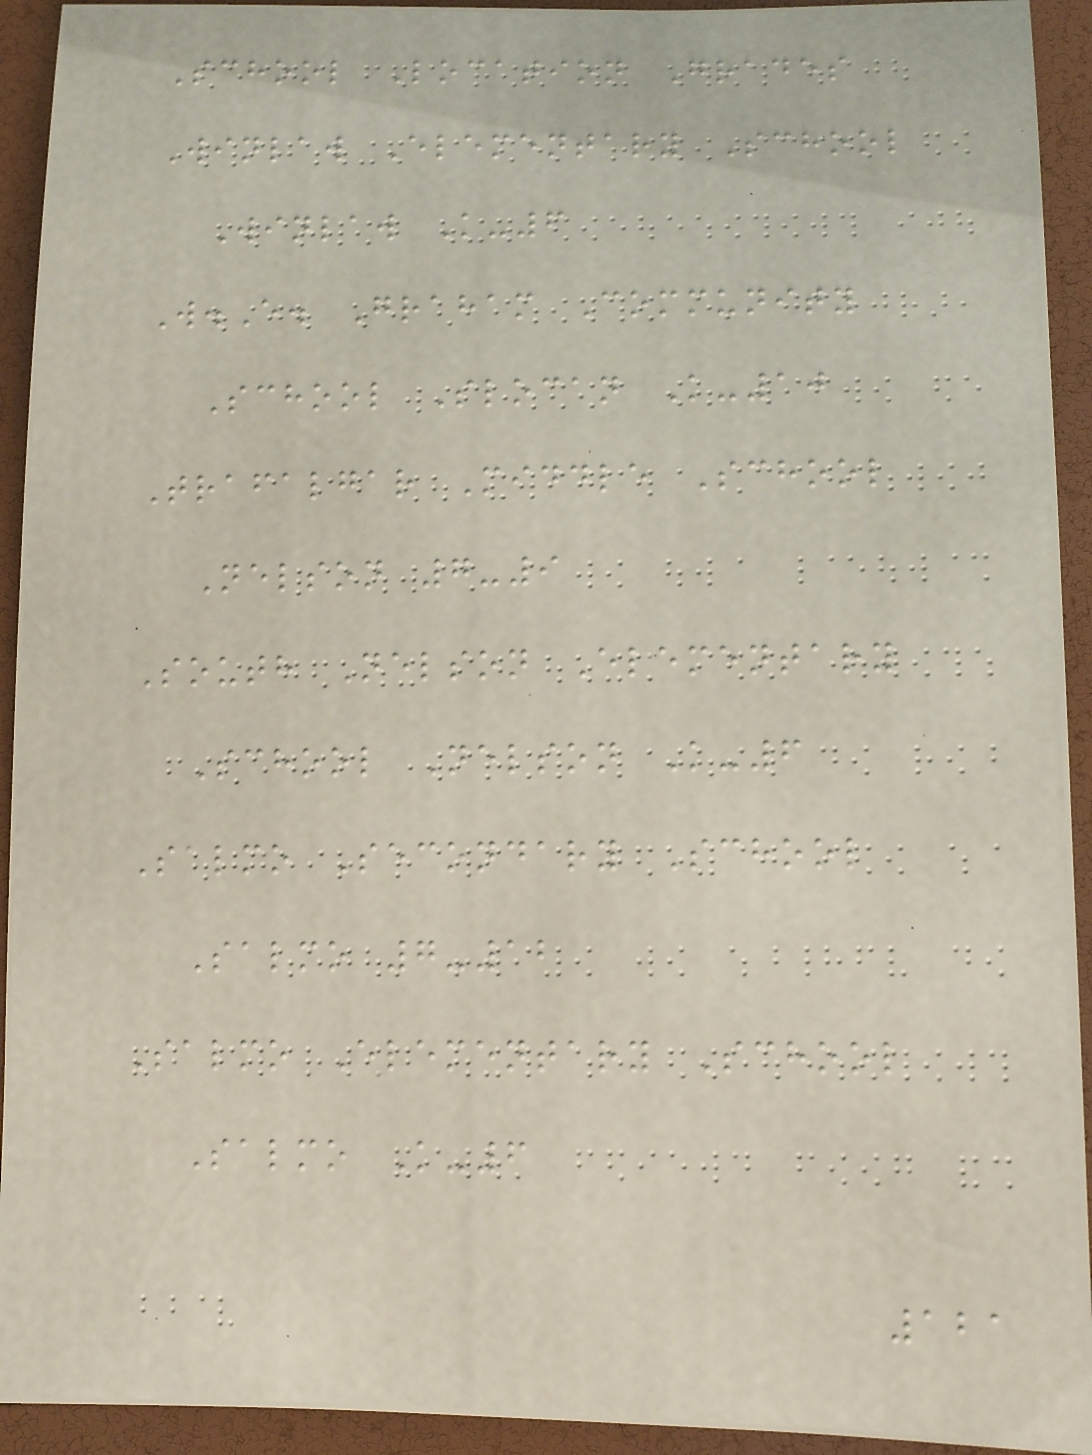School Location Grades
Winlaw Elementary School
Winlaw K-6
W.E. Graham Community
School Slocan K-10
Trafalgar Middle School
Nelson 7-9
South Nelson Elementary
School Nelson K-6
Salmo Secondary School
Salmo 7-12
Salmo Elementary School
Salmo K-6
121
